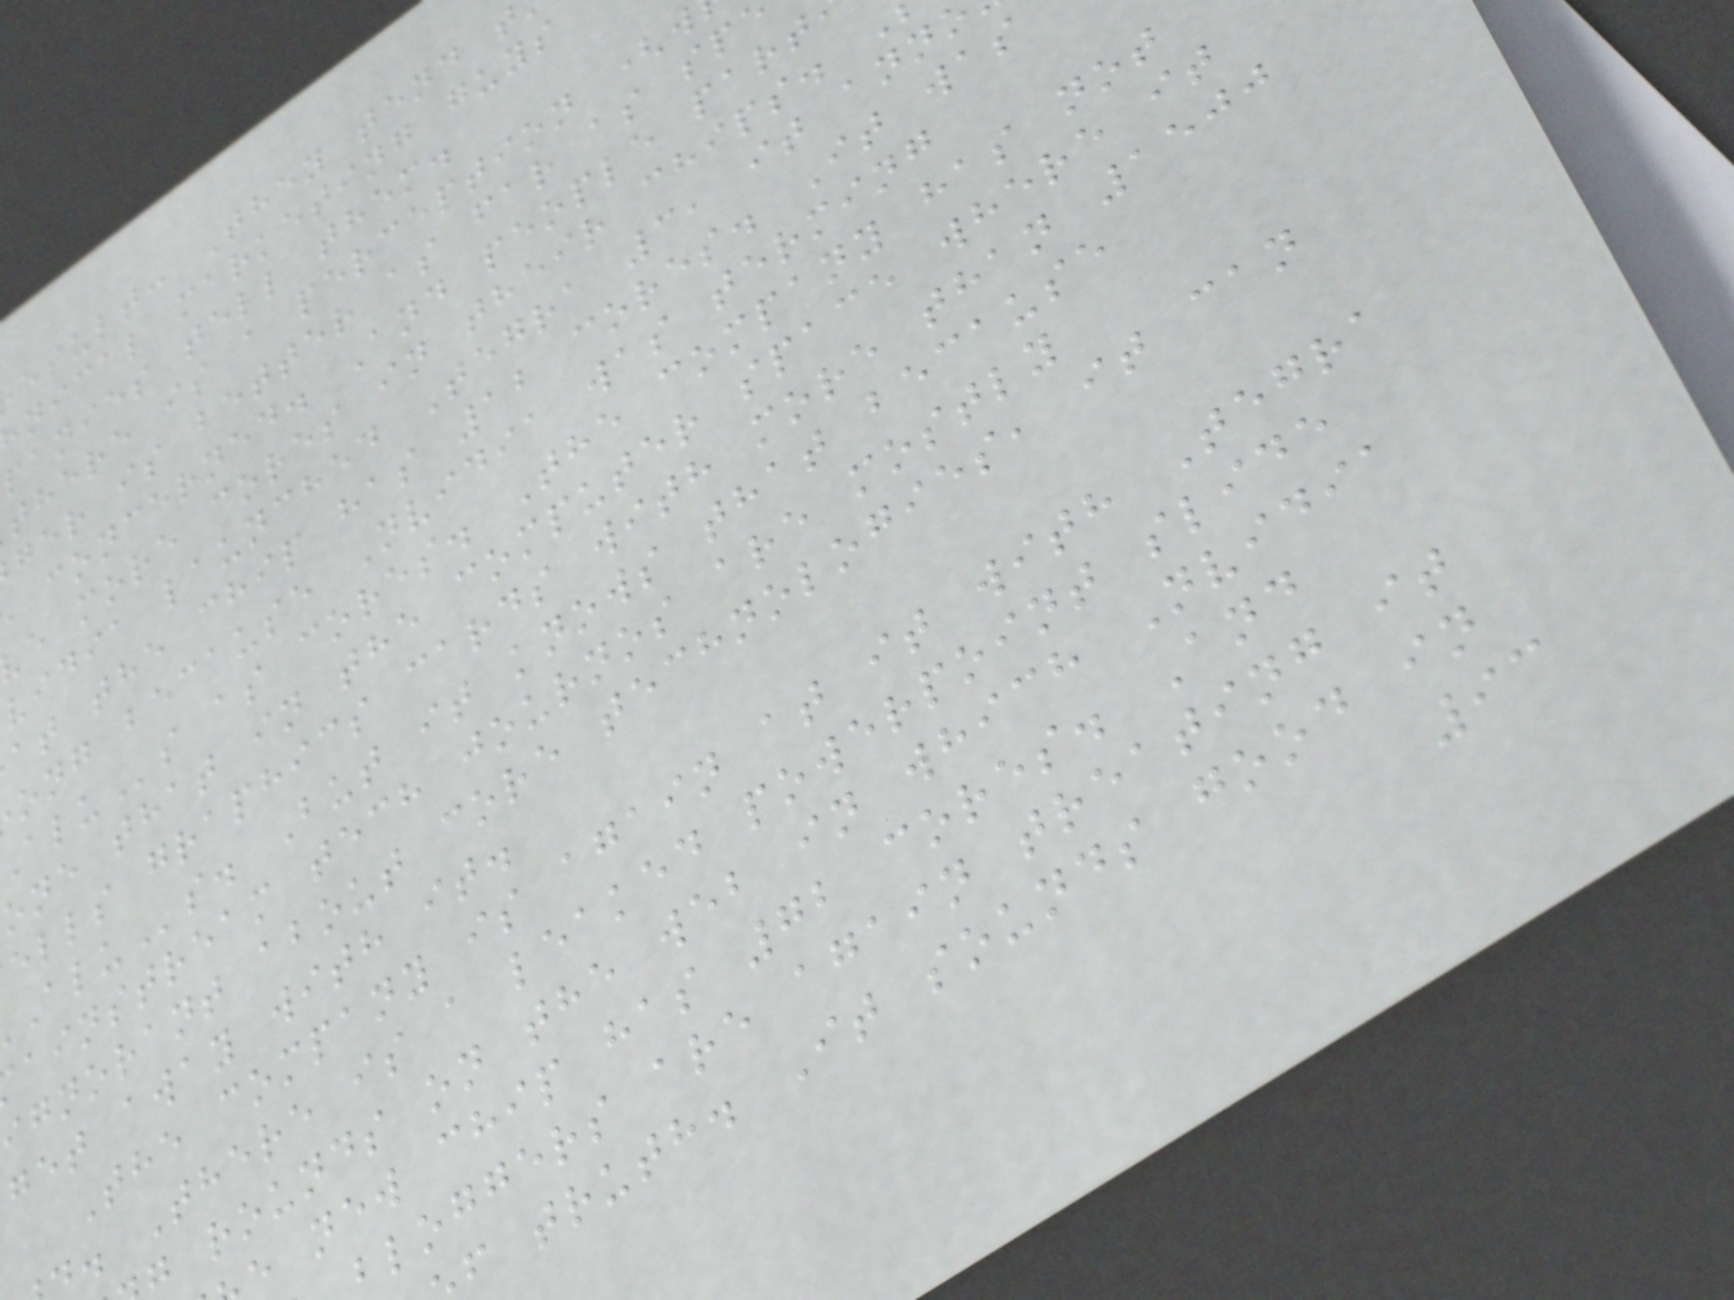esult: They tend t
nical marketing guys
panies tell them.
there is a perception (w
ger is better as far as sp
concerned. And people part
e more cores in their chips.
vidia launched Tegra 3, it ann
at the chip has 12 cores. It was
ong because Nvidia was terming
s as cores. The company has not
one that in the computer space where it
ells graphics cards with more than 1500
s. But it knows that because
ainstream tech journos are mostly
ignorant about core technologies, it can
get away with it.
The company is again at it with Tegra
. There is a leaked powerpoint slide
rounds on the web in which Nvidia
e new chip has 72 cores. And
bloggers are again treating it
f truth. It sounds good in
93
